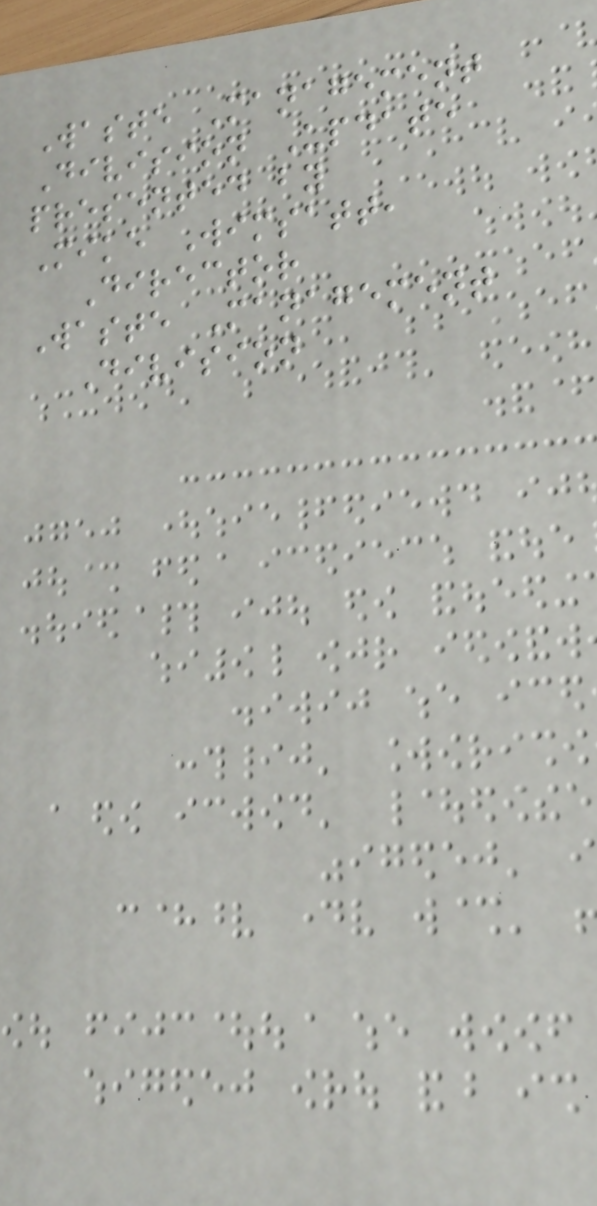Waste Management
Division Update
presented by
Mike Wimsatt,
Director
Waste Management
Division
